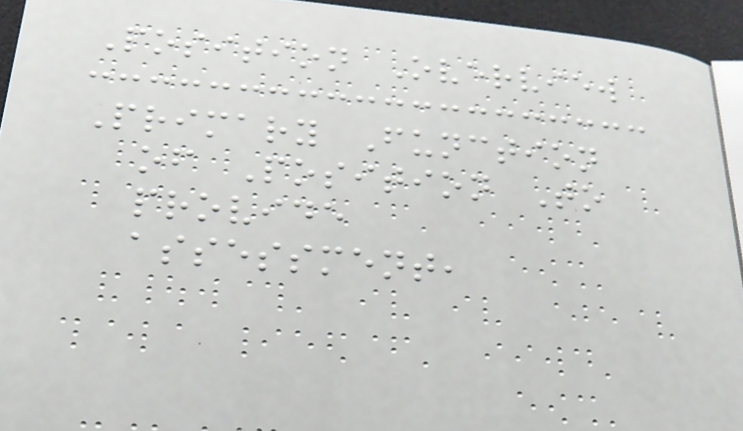Position Overview
Primary Function
of Position To
provide
assessment,
